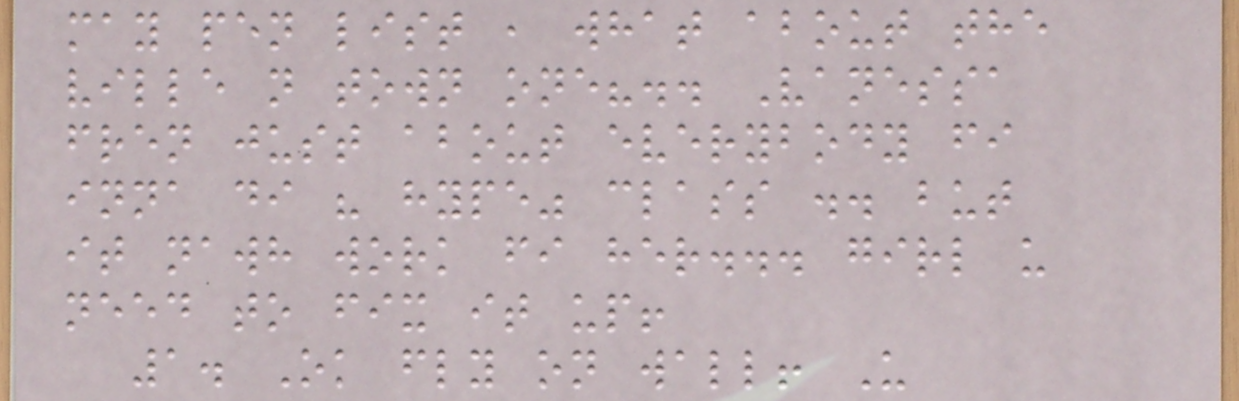may pen list , what about the
ville n town one?.. Vanessa
fren just about everybody fi
inna di " hype" class .. but
it nawh work fi her... girl u
need to fix it up!
1. Ok fly on wall! U
